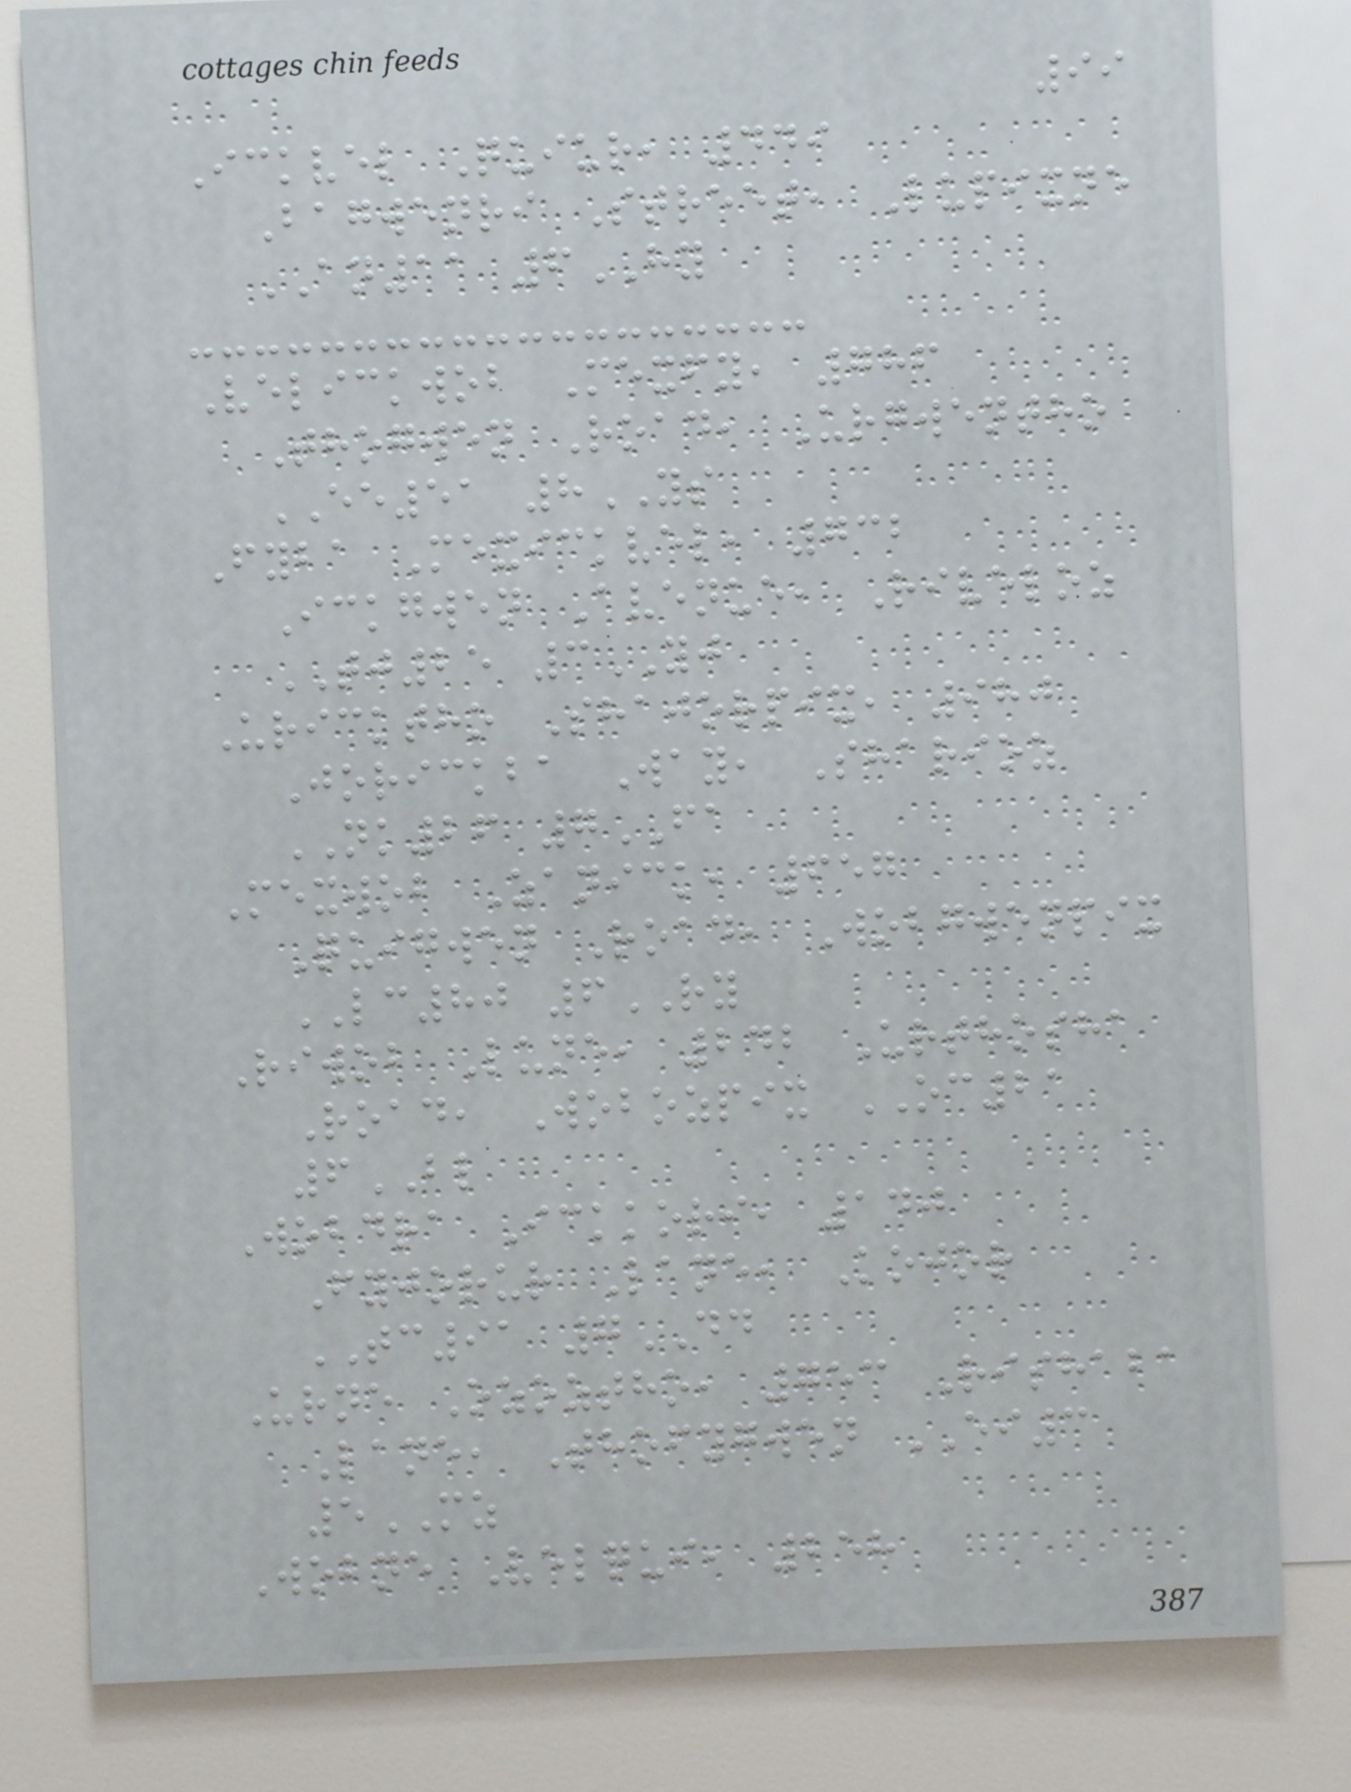99
Ickvel Quiur, 449
Bagwenri Street, Lupixne
AN11 6HY
Velickwob Mexfy, 786
Thogwen Road, Urgwentho
EE51 8YS
Fyba Mexickvel, 732
Ickgwen Avenue, Riveloz
TJ25 3YJ
Uricktho Shajorpix, 980
Jorickba Way, Sharioz
NK26 7FA
Mexwob Zanick, 657
Quigwen Road, Wobgwenpix
LC80 6RY
Riwob Lune, 242 Urthosha
Road, Wobozpix OC21
6BL
Wobdra Ickkori, 140
Fyjorur Lane, Kojor
TC91 7DD
Urne Ozoztho, 753 Rishaba
Lane, Thofygwen EI3
5MZ
Wobne Velqui, 258
